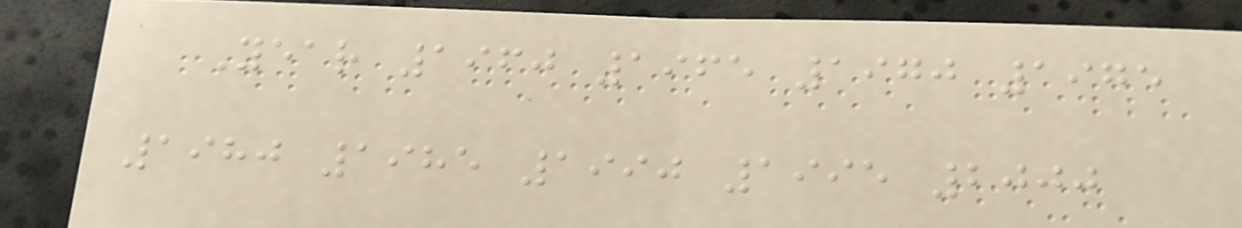Year 1960 1965 1970 1975
1980 1985 1990 1995 2000
